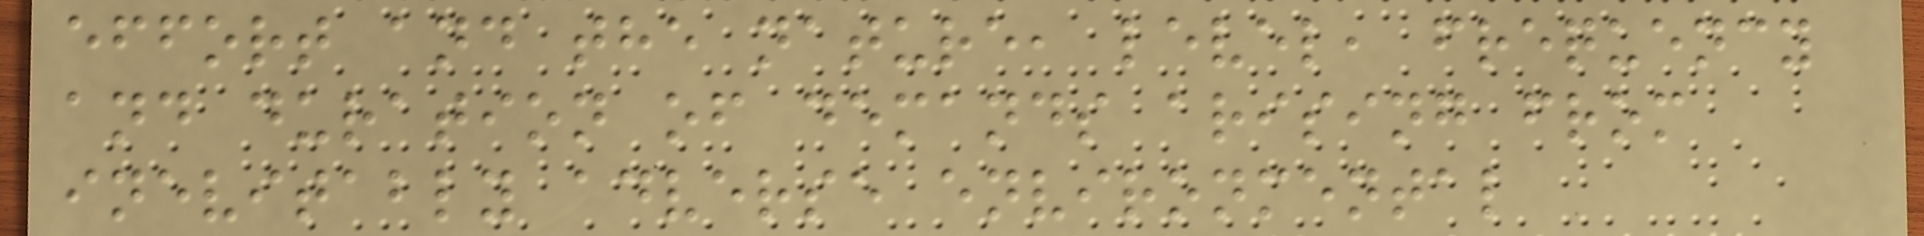effort and the nature, level, frequency
and duration of demands arising from
inevitably adverse environmental
